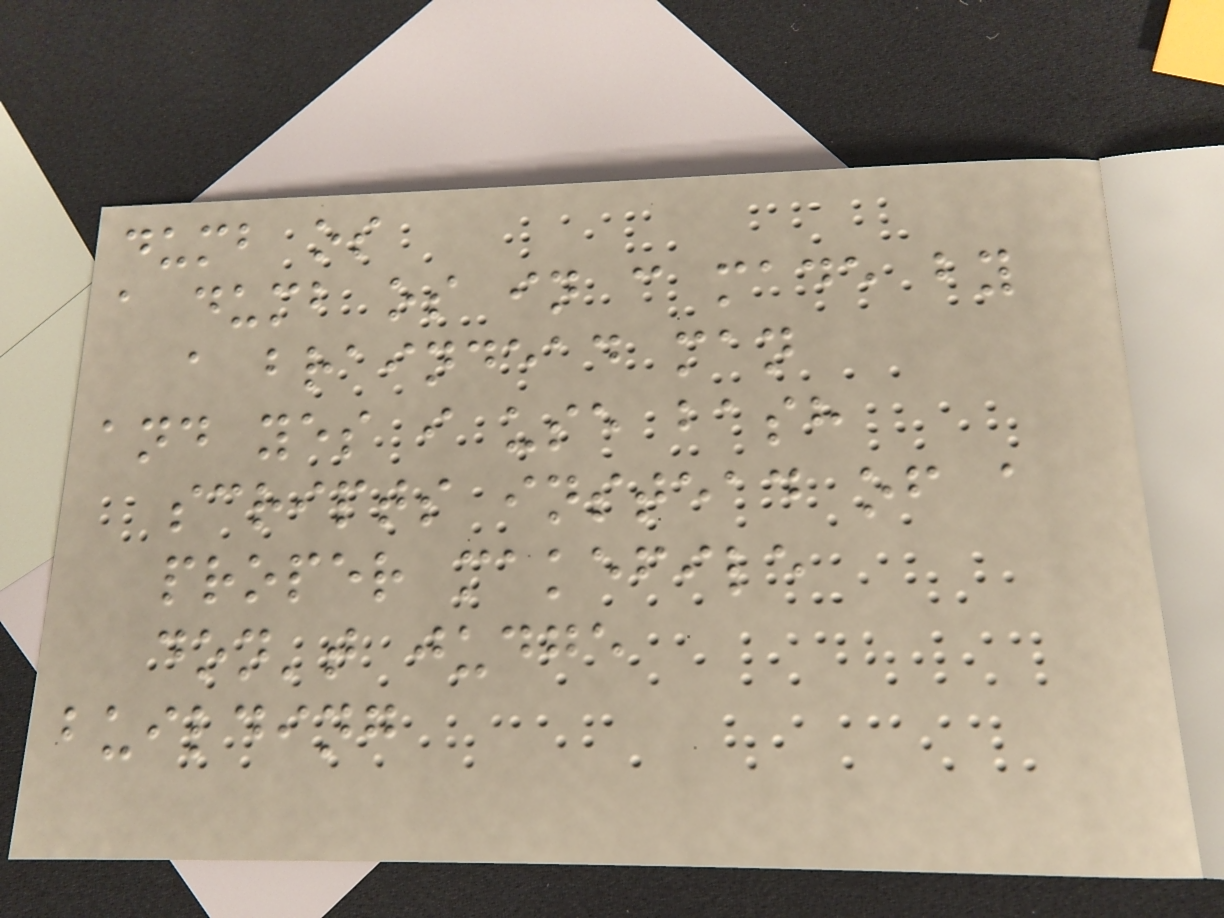dumb os
a dumb os in c made by
a braindead man
and yes i use bash
scripts instead of a
proper makefile
don't judge
building
